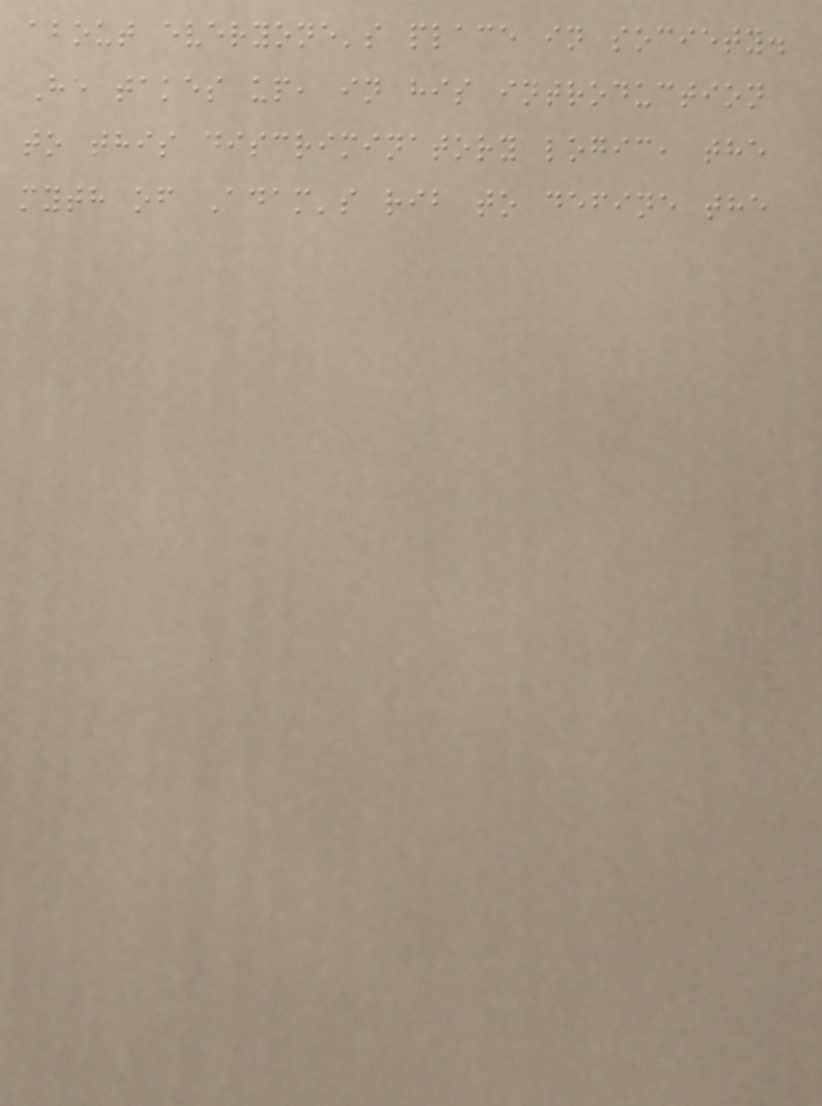about everyone's place in society.
He takes up, in his introduction
to this discriminatory logic, the
myth of Adam's rib to define the
